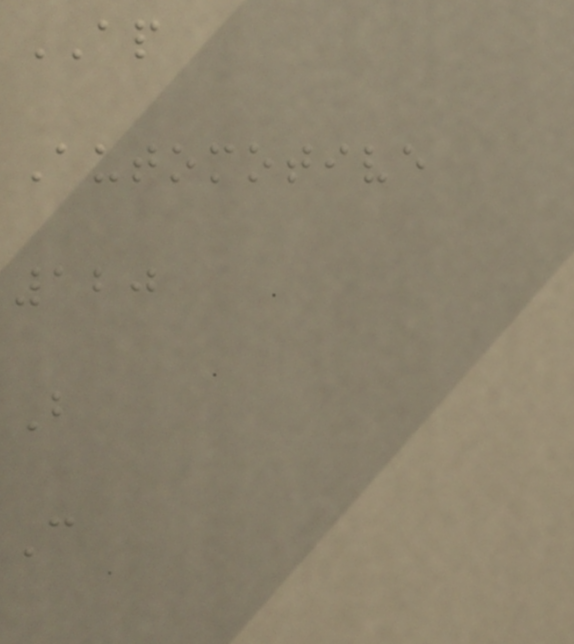AP
Automotive
120
B
C
